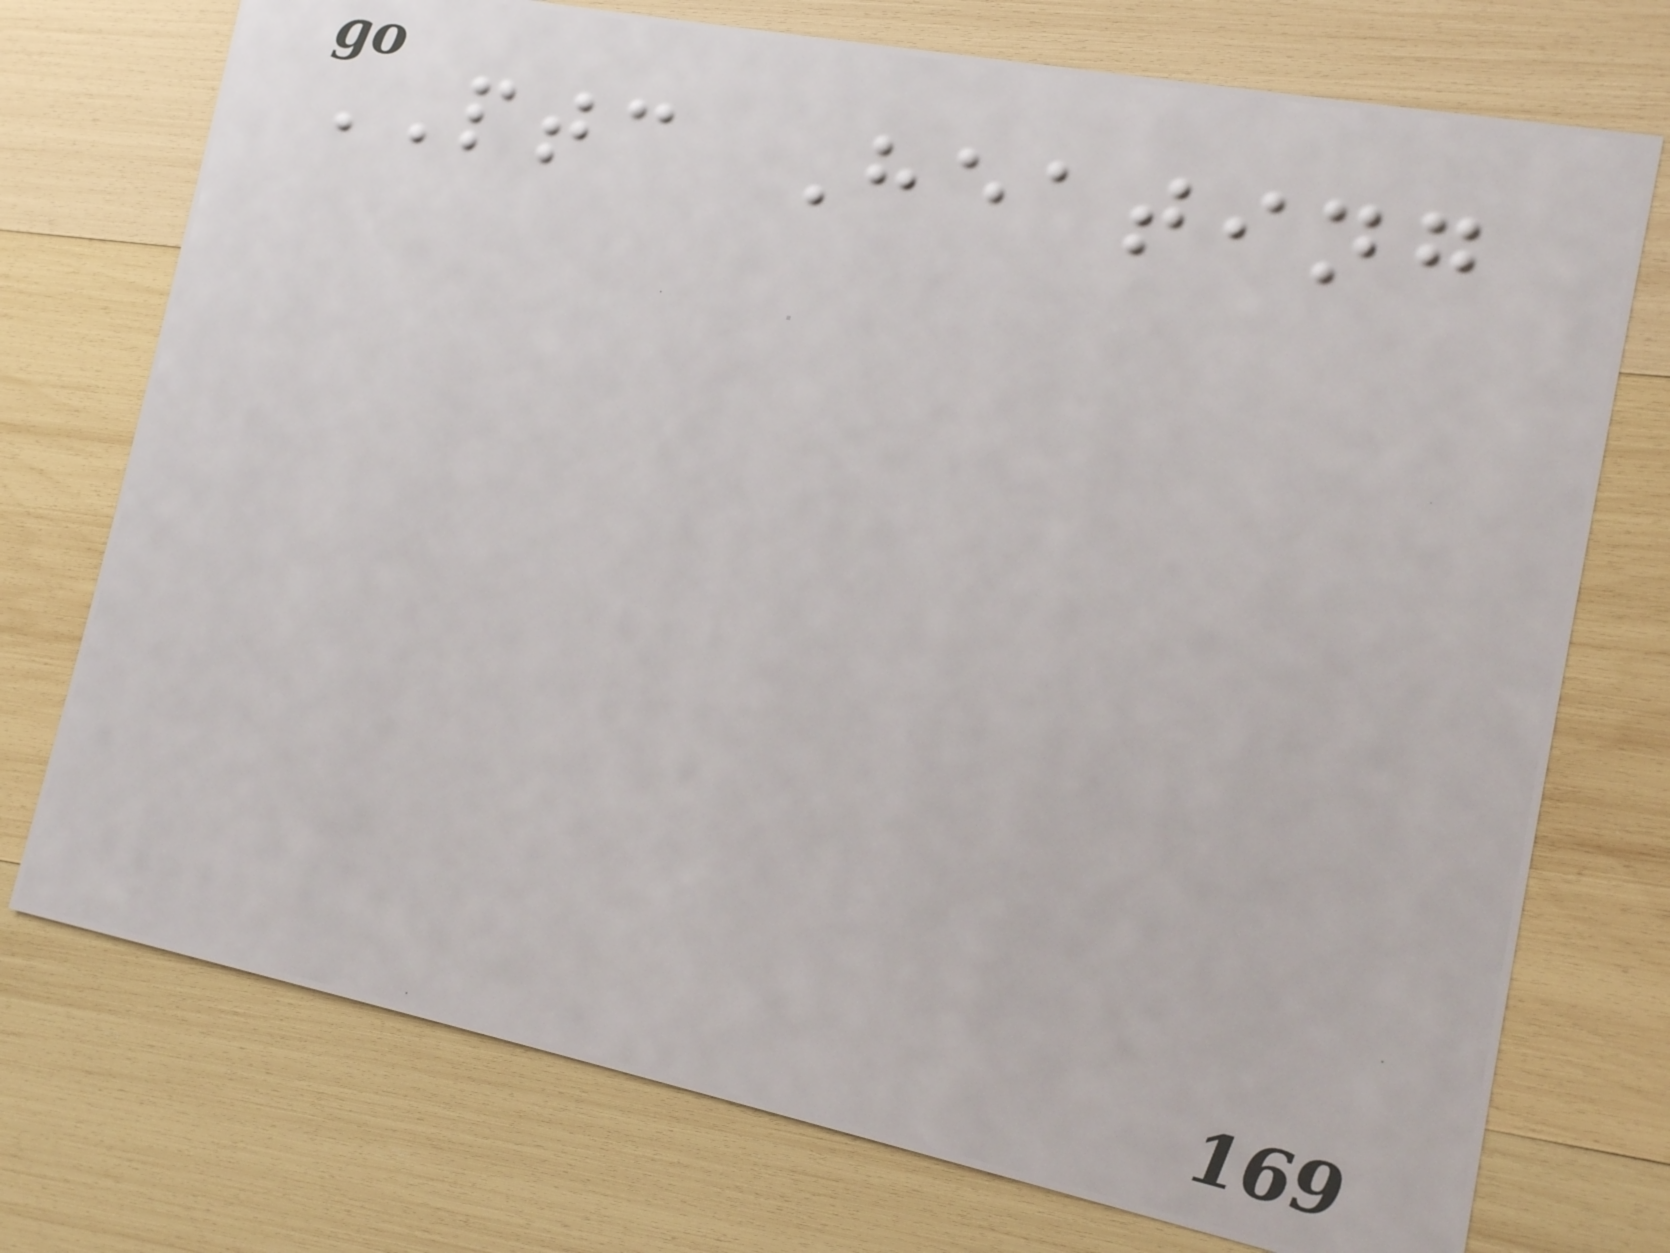PTC Heating
